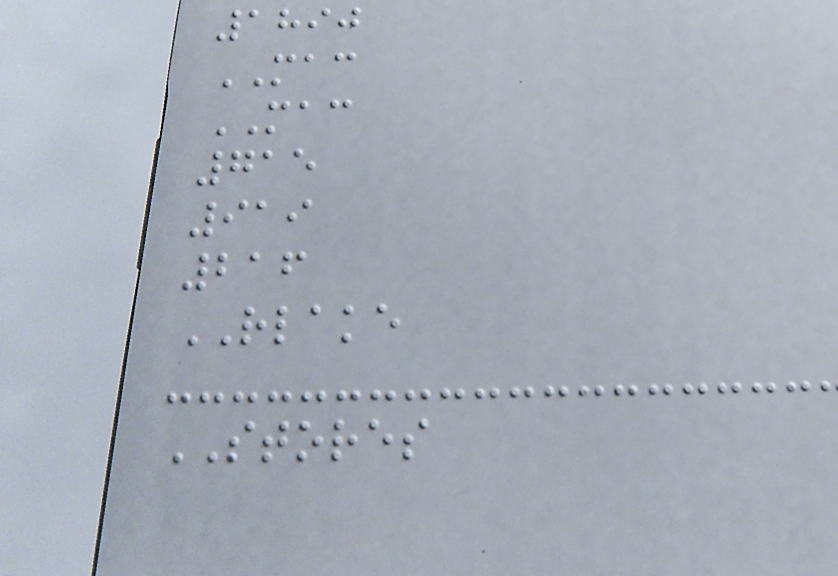1890
MAC
MAC
715
919
216
RLAKE
STORES
